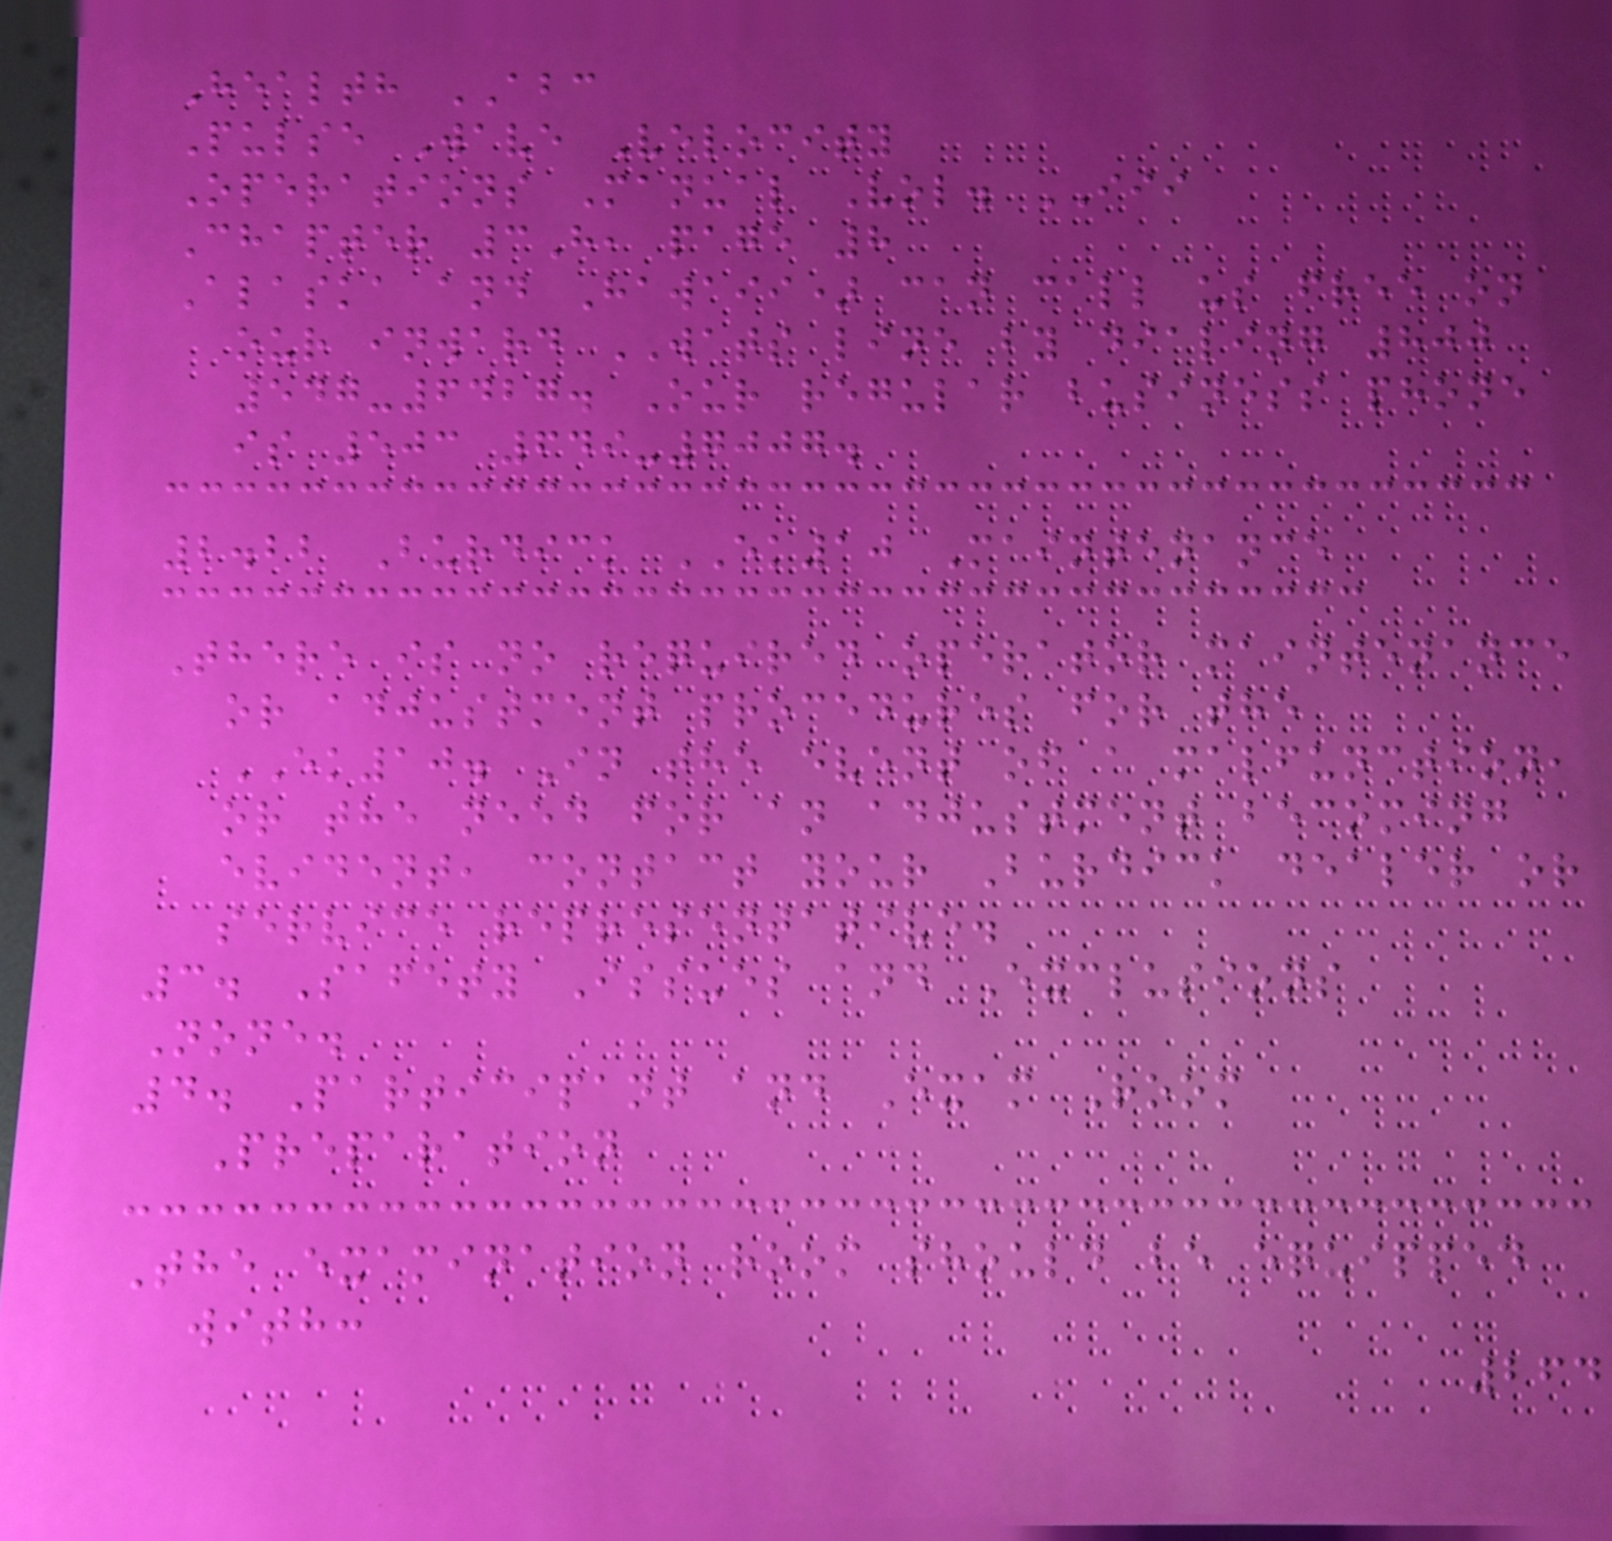Health ABC
Pulse Wave Velocity
Operations Manual Vol. III
Chapter 3H, page 8
Alaska and Hawaii) can call us free on
our inward WATS line by dialing 800
547-6427. Our regular business phone
is 503 649-7007.
2.22 Burdick EK10 Maintenance
There is no required operator maintenance
or adjustment procedures for the
EK10. In the event of a malfunction,
or the need for an adjustment becoming
evident, contact your Burdick dealer or
service representative.
3. Safety Issues and Exclusions
None.
4. Participant and Exam Room
Preparation
The examination room should be equipped
with:
264
